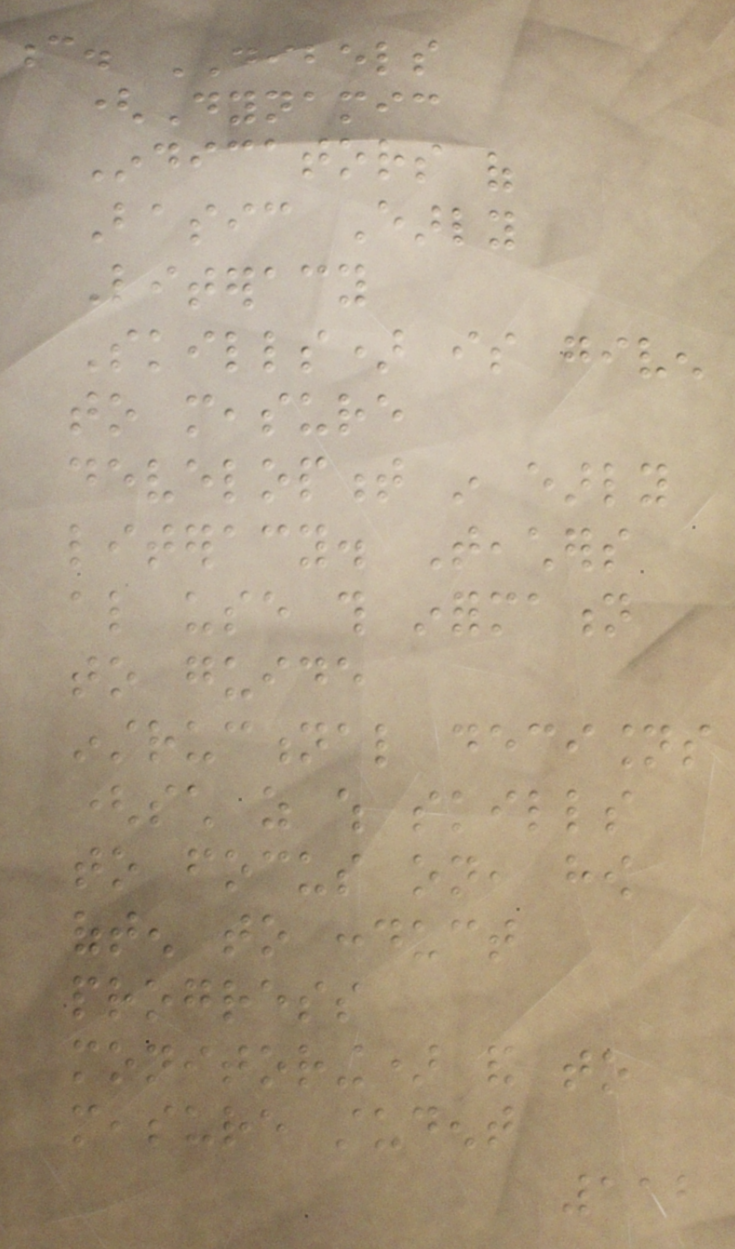c. DIBELS
(Dynamic
Indicators of
Basic Early
Literacy
Skills) is given
to measure
development in early
literacy. Teachers
also use this information
to guide
instructional decisions
(such as which skills
to focus on, how
often to conduct
progress
monitoring) and to
measure student
112
